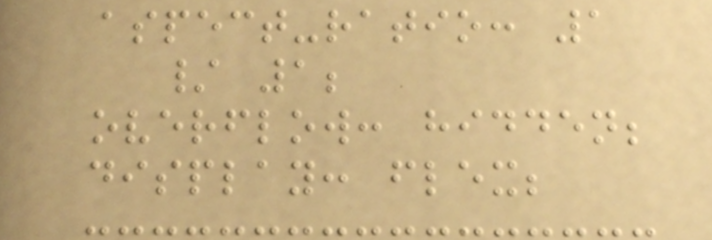aspect-ratio: 1
/ 1;
overflow: hidden;
display: flex;
